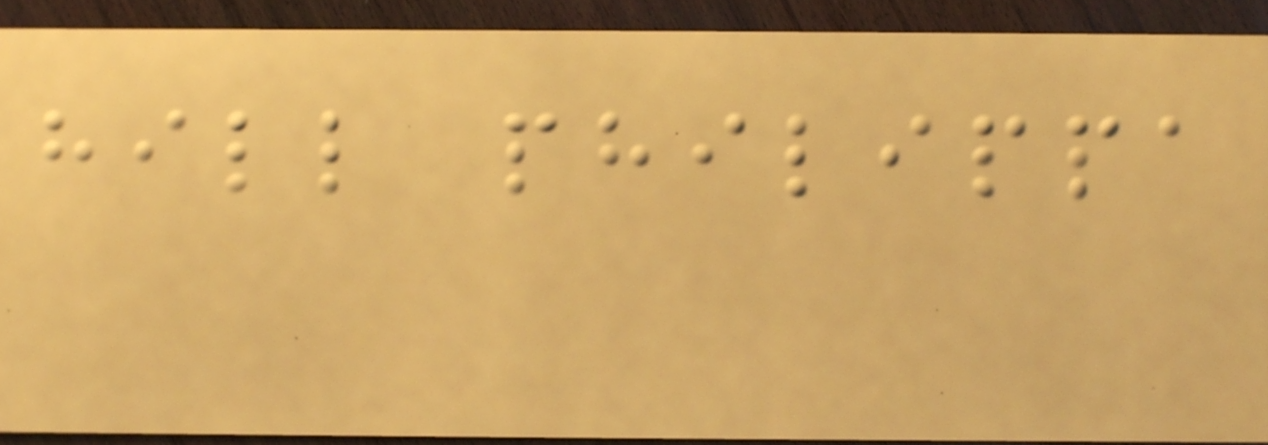hill philippa
